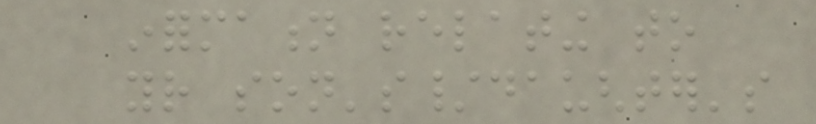information relating to
your son's/daughter's
